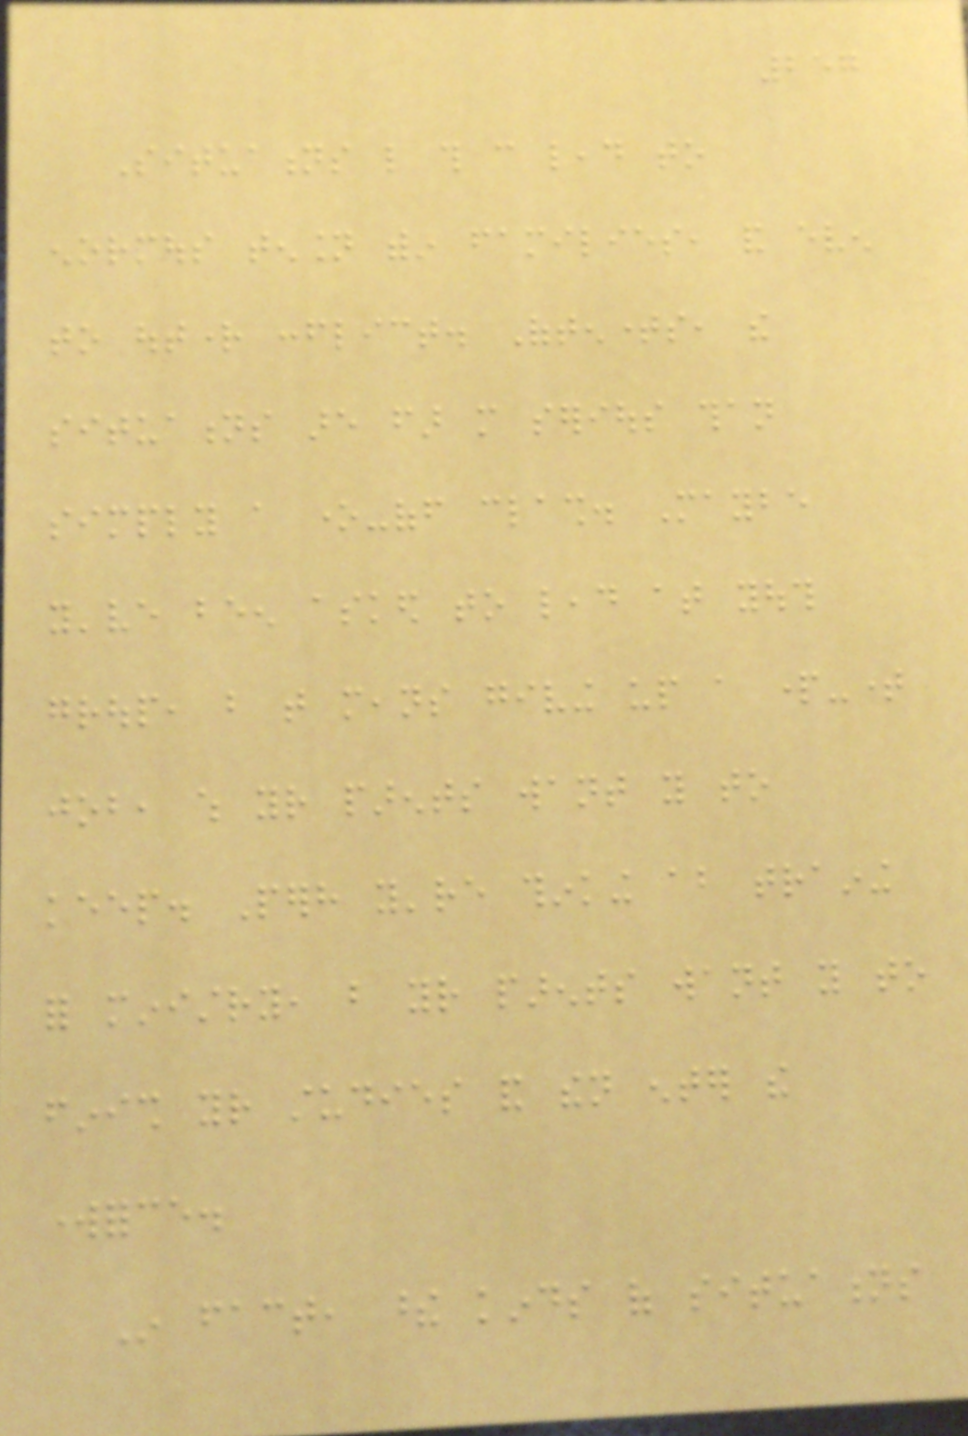257
Situations like this can lead to
enormous tension within families, and even
to outright conflict. Oftentimes, the
situations are far more serious than
simply a one-off clash. Maybe
you've been asked to lead at youth
group, but that means giving up a part-time
job, which your parents want you to
keep. Perhaps you're thinking about training
for ministry, but your parents want you to
finish your studies and then enter the
workforce.
In fact, these kinds of situations
